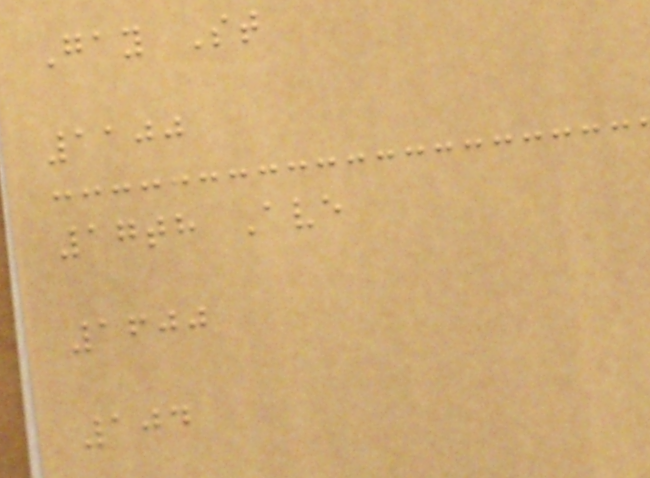Gay St
1100
17th Ave
1600
104
